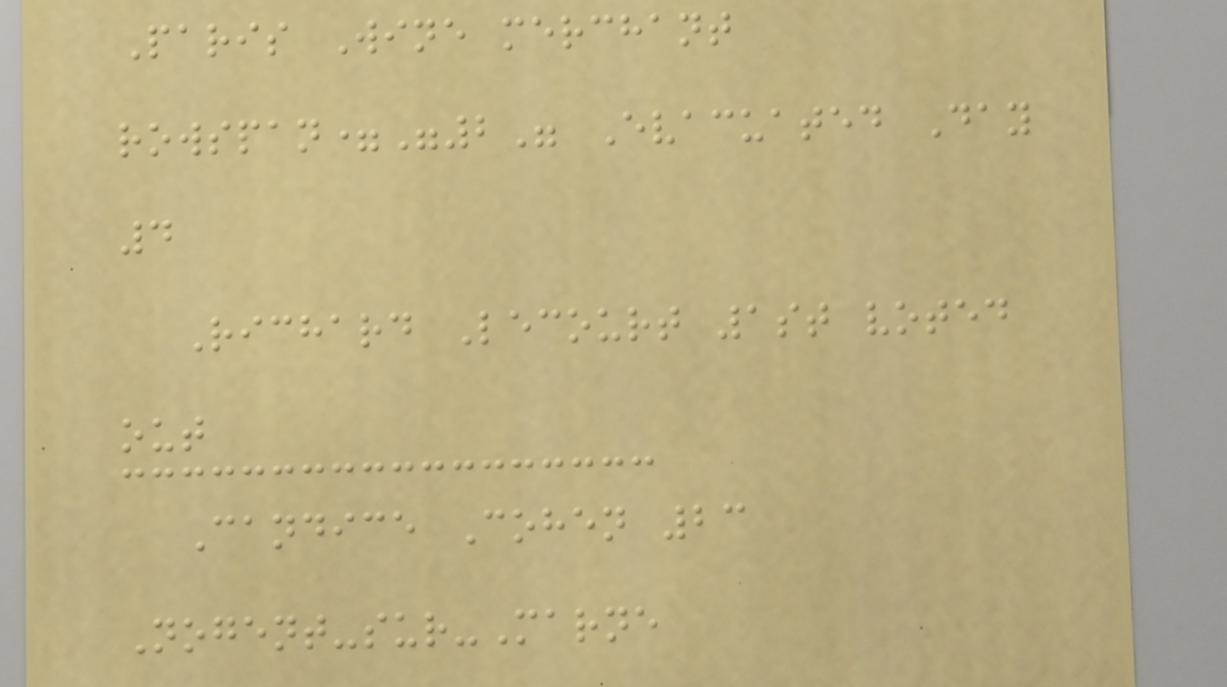Paris Wine merchant
rowspan="2" Evacuated Day
4
Richard Lecourt 1st voted
out
Candice Cohen 23
Nogent-sur-Marne
